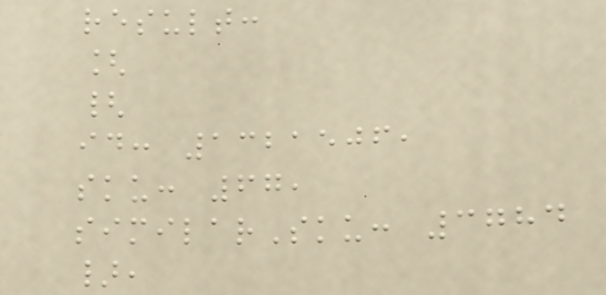result:
[
{
id: 1321506,
sku: 67,
similarSku: 3784
},
